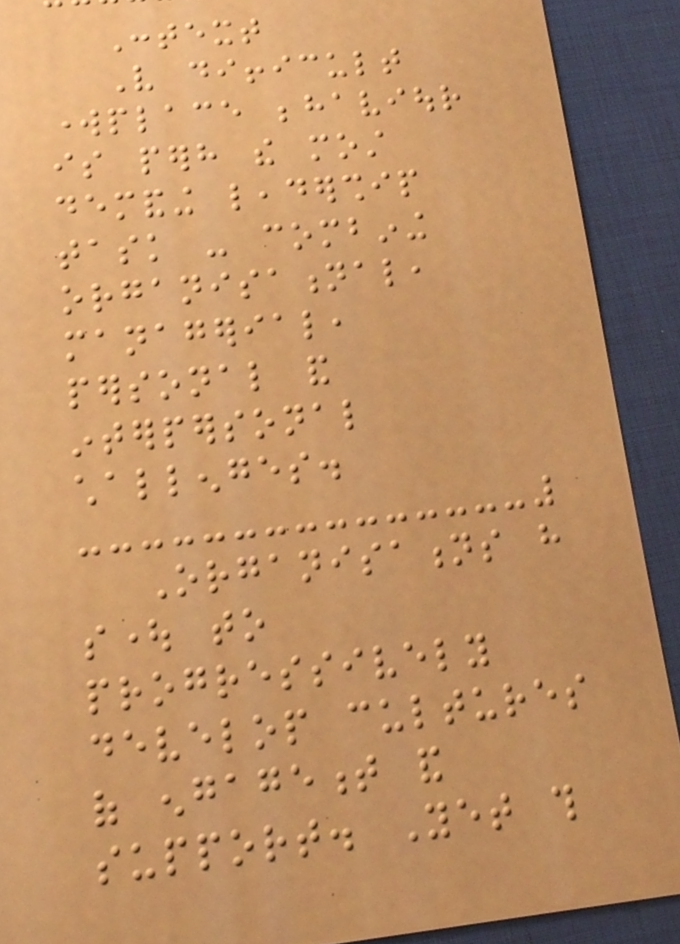Context
Very difficult
workplace behaviour
is perhaps the most
demanding leadership
task - combining
organisational,
managerial,
personal and
interpersonal
challenges.
Organisations have
sought to
progressively
develop cultures
of engagement and
support. Yet this
